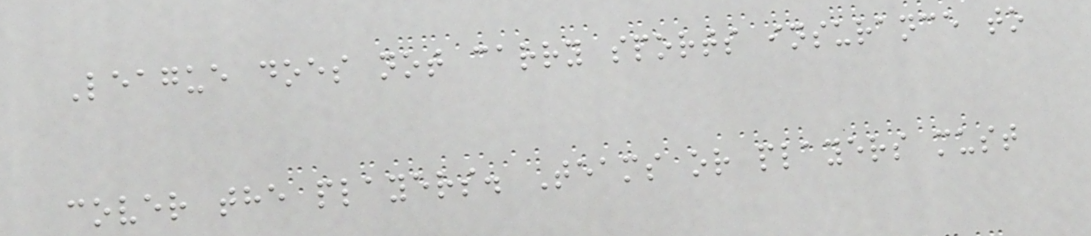League does not carry sports insurance to
cover the players. Teams or players must
